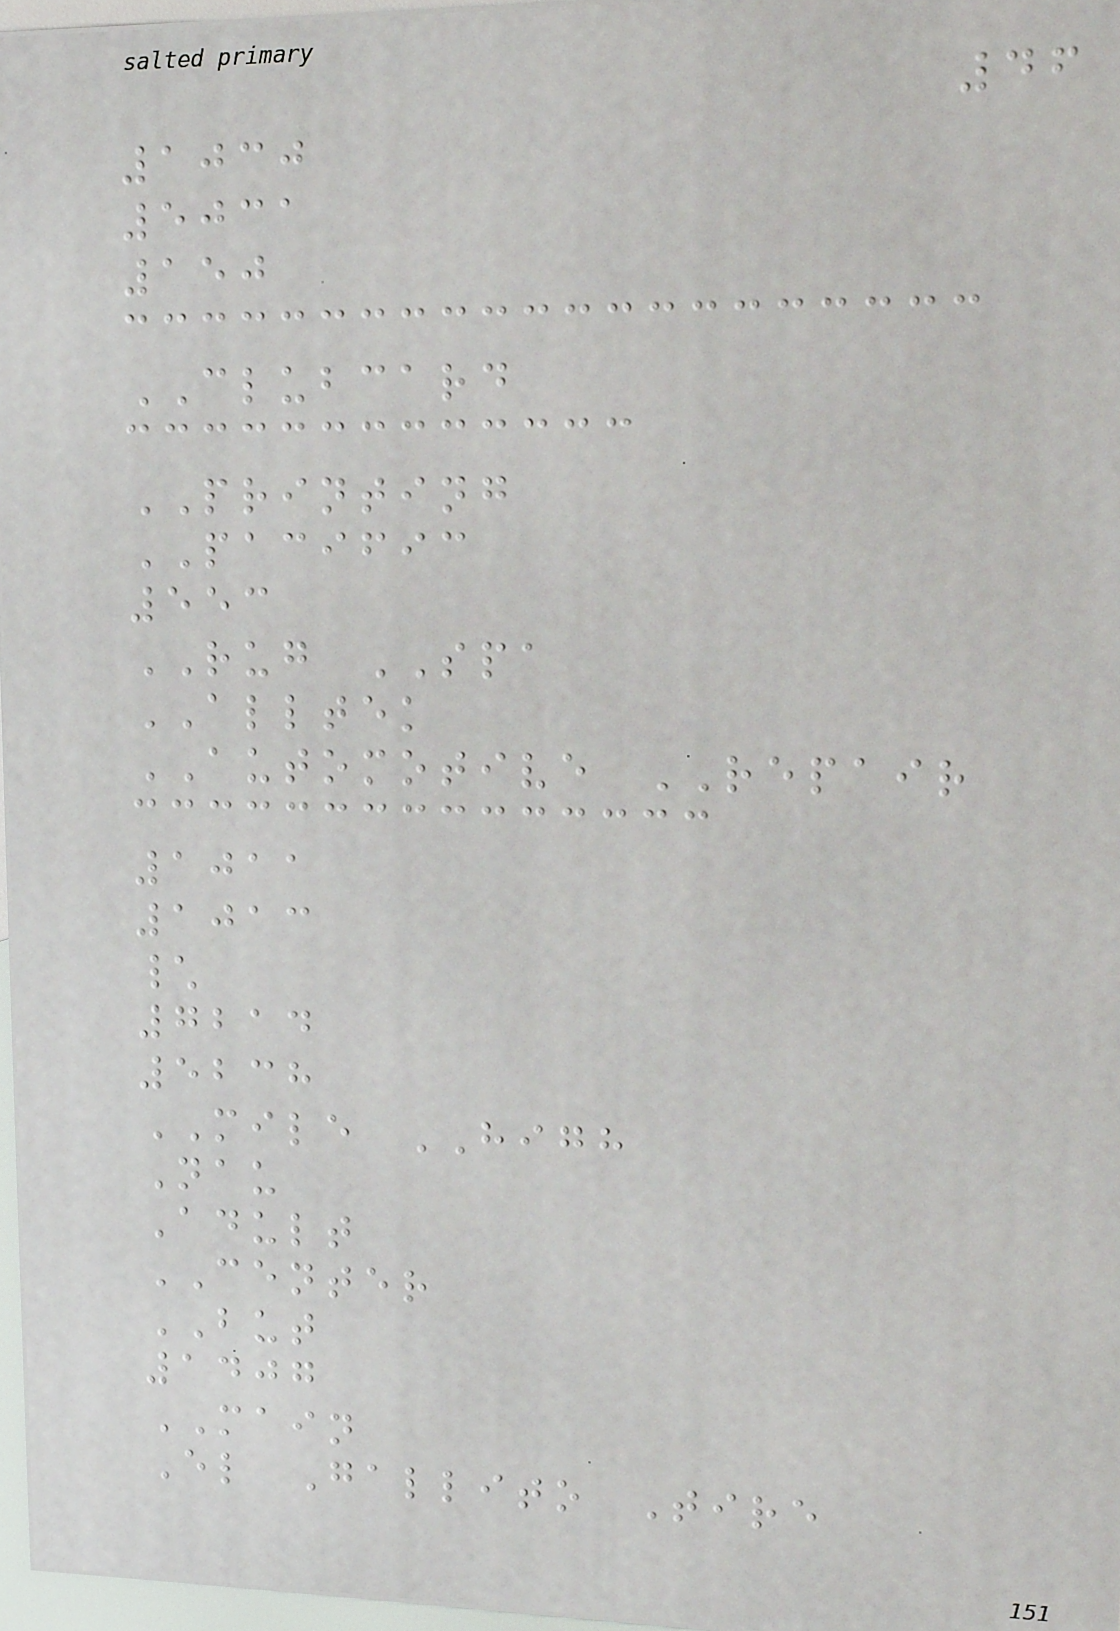46
1030
5031
150
CLUBCARD
PRINTING
PACIFIC
553
RUG SPA
ALLTEK
AUTOMOTIVE REPAIR
1011
1013
\
7214
5238
MILE HIGH
Nau
Adult
CENTER
BUT
1407
MAIN
El Gallito Tire
